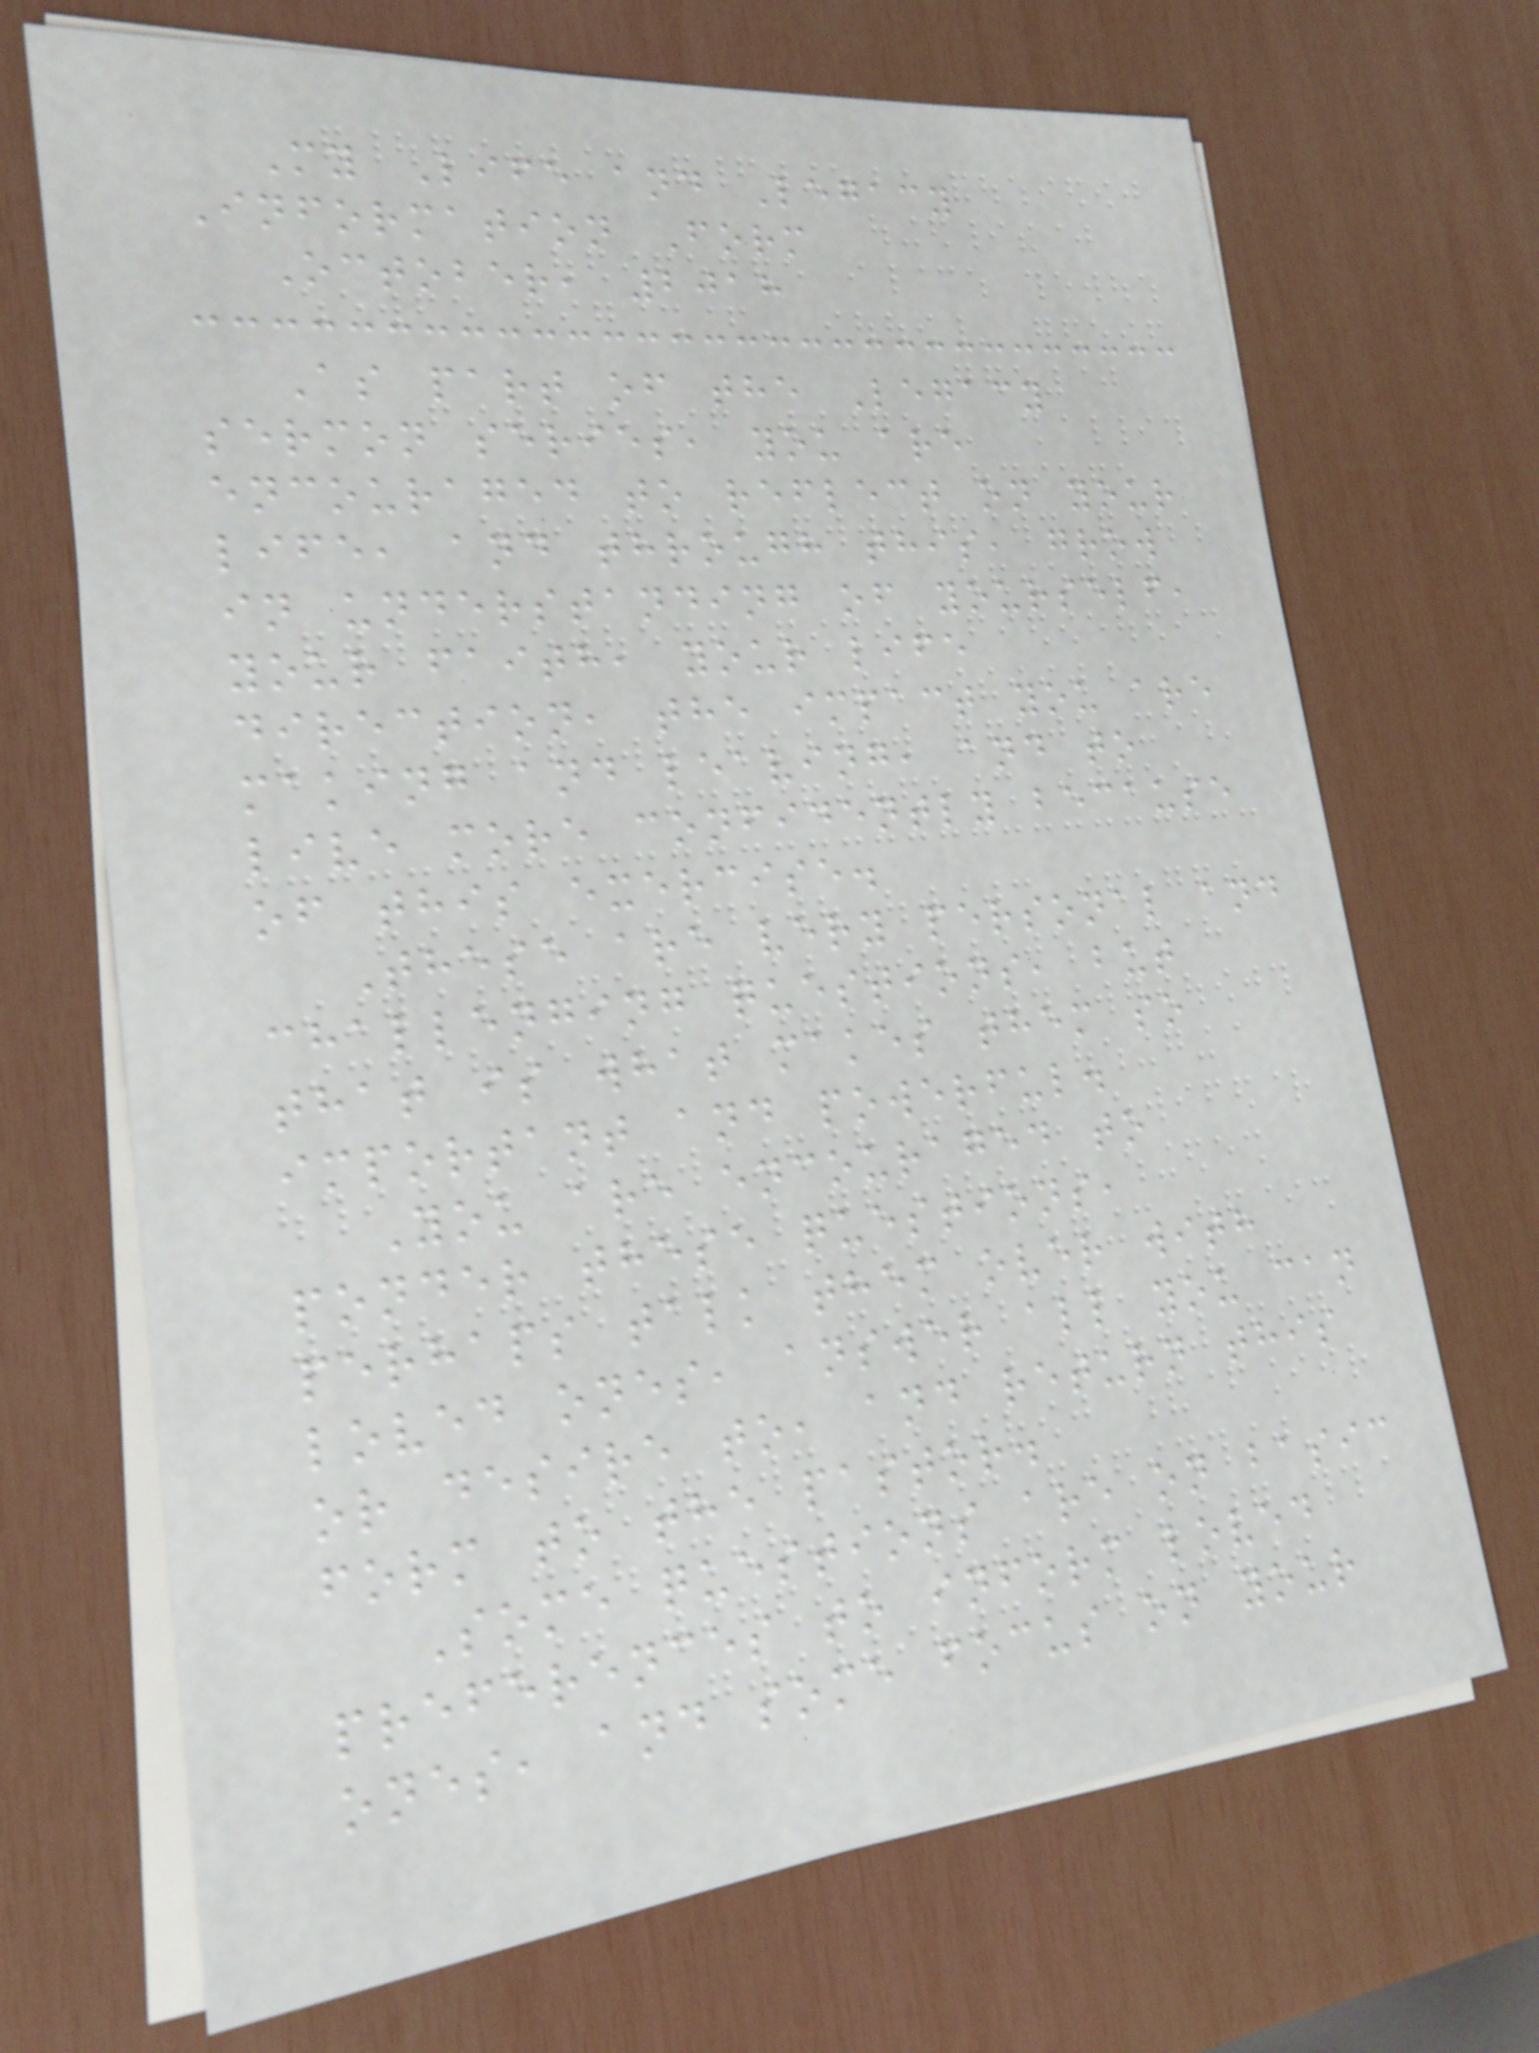My Life and Legacy
Information Form
October, 2018
As part of the Legacy
sermon series, you are
encouraged to reflect on your
life, and through this, grow
in understanding of yourself,
your faith, your life
direction, the impact you are
making and leaving, and to
live more confidently because
of this exercise.
These are very personal and
challenging questions, but
that is what makes them so
important and powerful.
You are encouraged to
ponder these questions,
perhaps talk them over with
loved ones, answer all you can
or desire to, and return this
form to the pastor.
Some questions are on basic
preferences to inform loved
ones, and some focus on your
